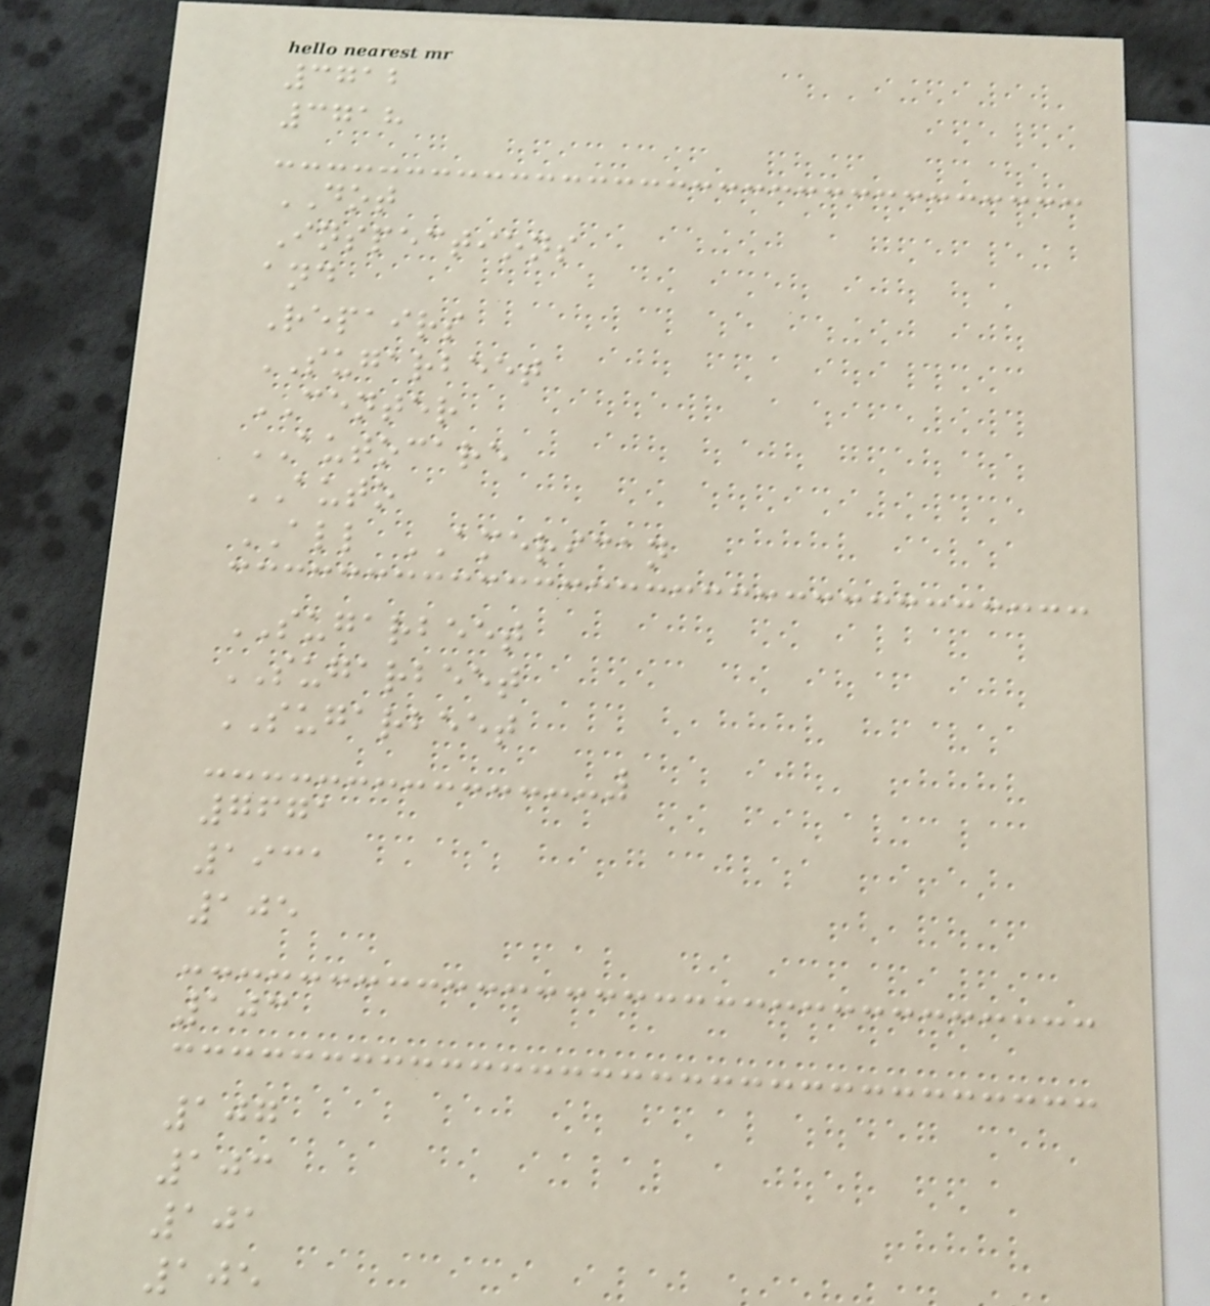3712
3718
DOT
Inspections
and
Repairs
SUGARBEET
CENTER
AUTOCARE
AUTO
ALL AMERICAN
SUGARBEET
SUGARBEET
SUGARBEET
7671
1931
105
103
107
103
101
105
